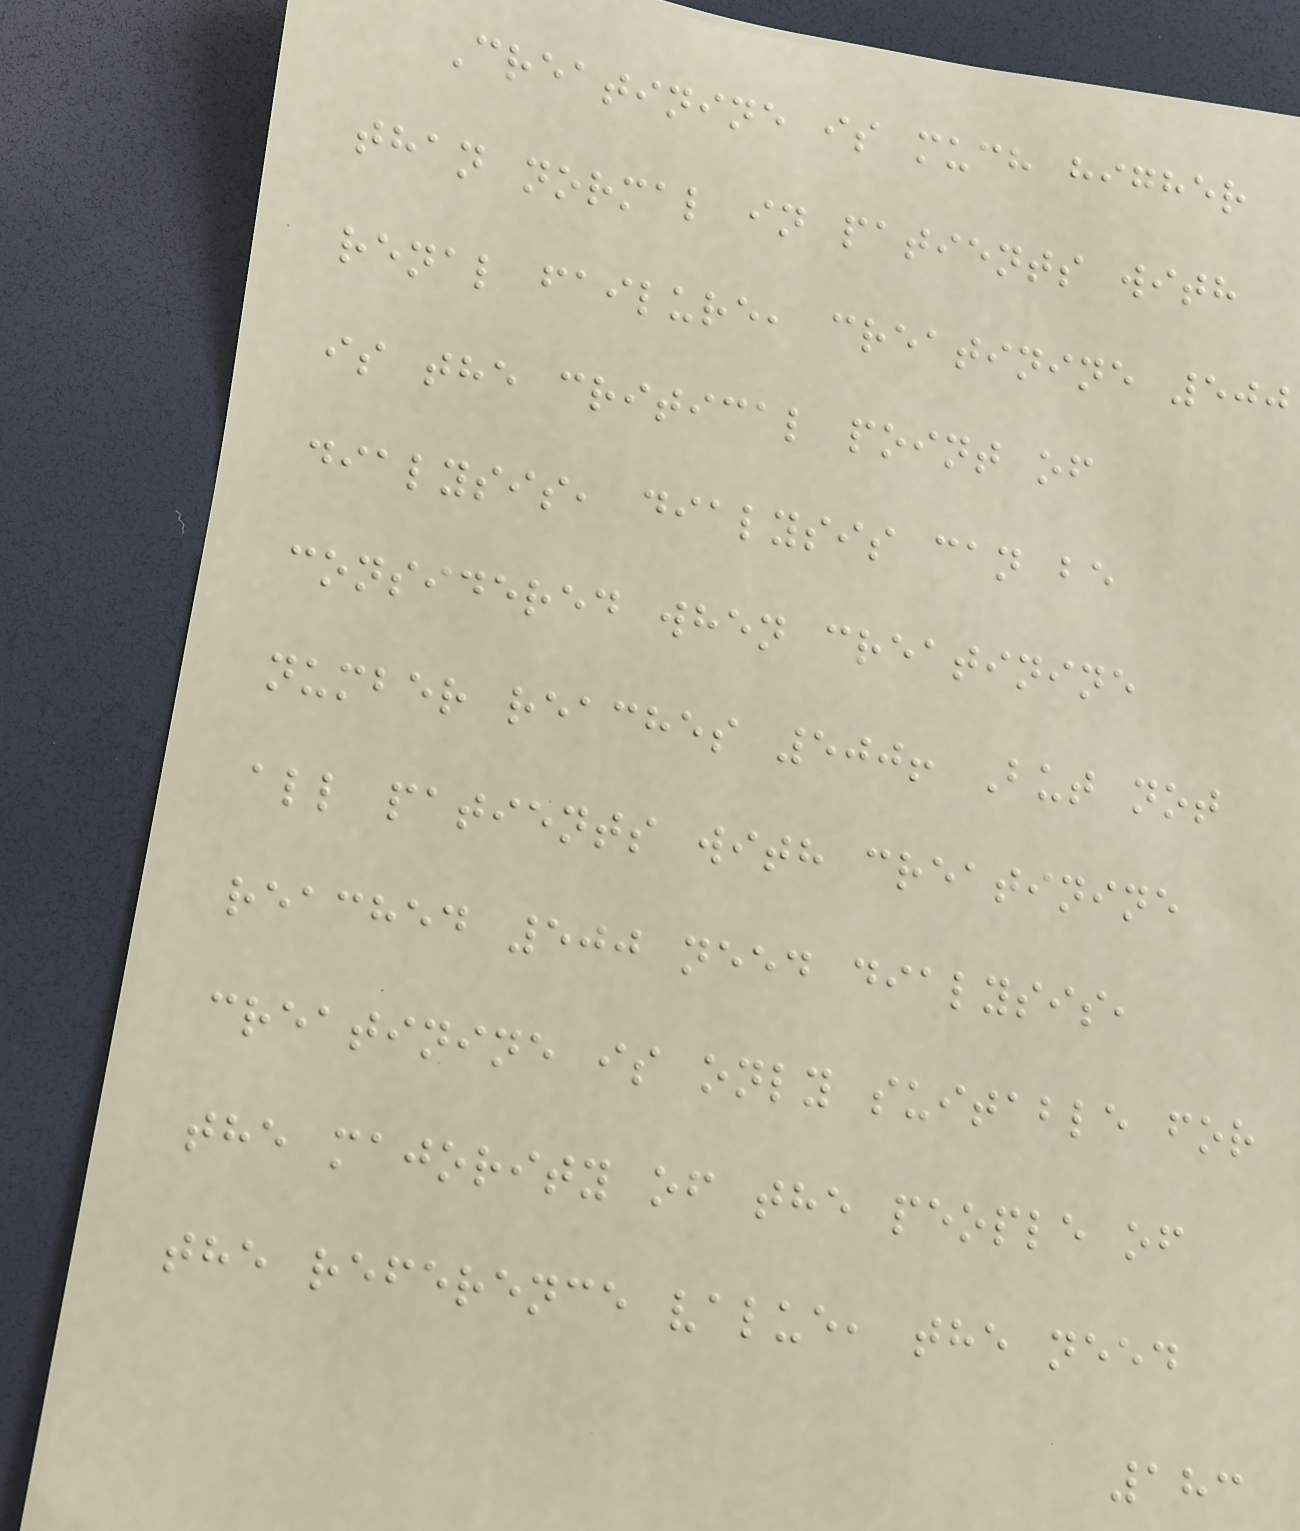Creatinine is much higher
than normal in patients with
renal failure, creatinine 500
is the critical point of
dialysis, dialysis can be
considered when creatinine
number reaches 500! But not
all patients with creatinine
reached 500 need dialysis,
creatinine is only suitable for
the majority of the people of
the reference value, the need
183
